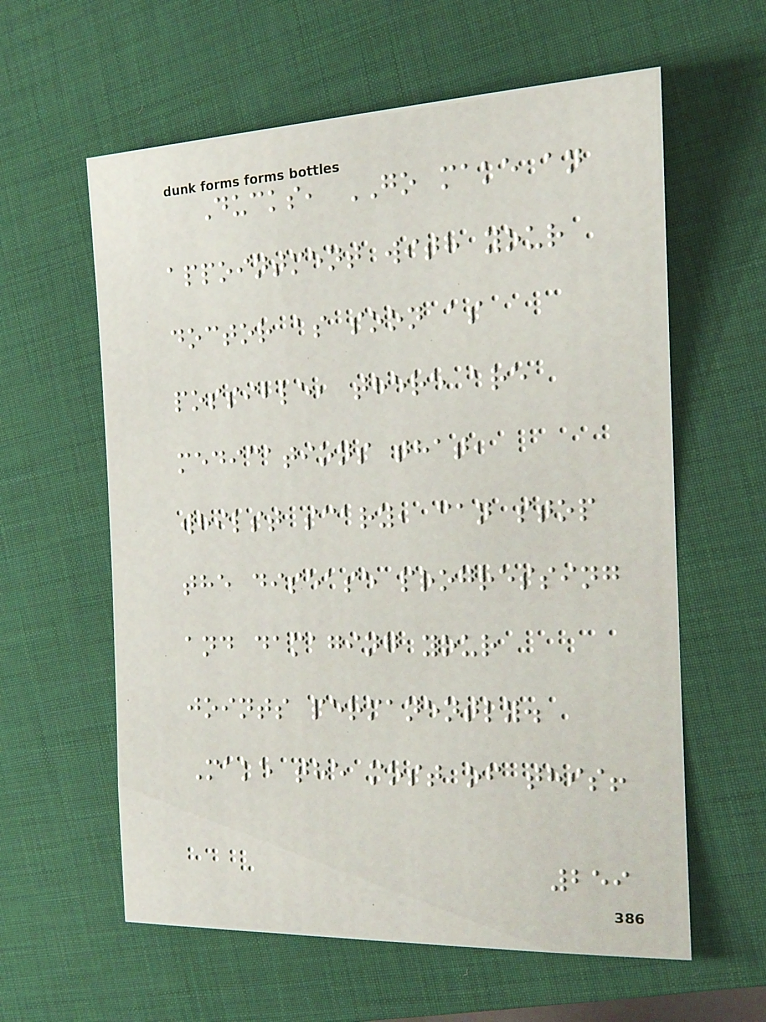Ducks, GO make an
appointment with your
doctor as soon as
possible, there are
medications that,
whilst scary, can stop
the disease progressing
and damaging your
joints permanently.
Make the most of this!
259
